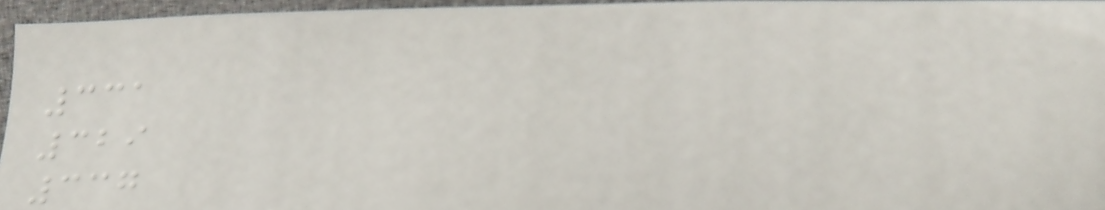331
329
337
